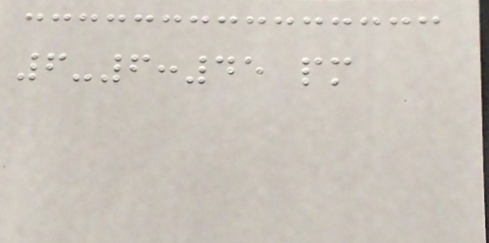6-6:45 pm
